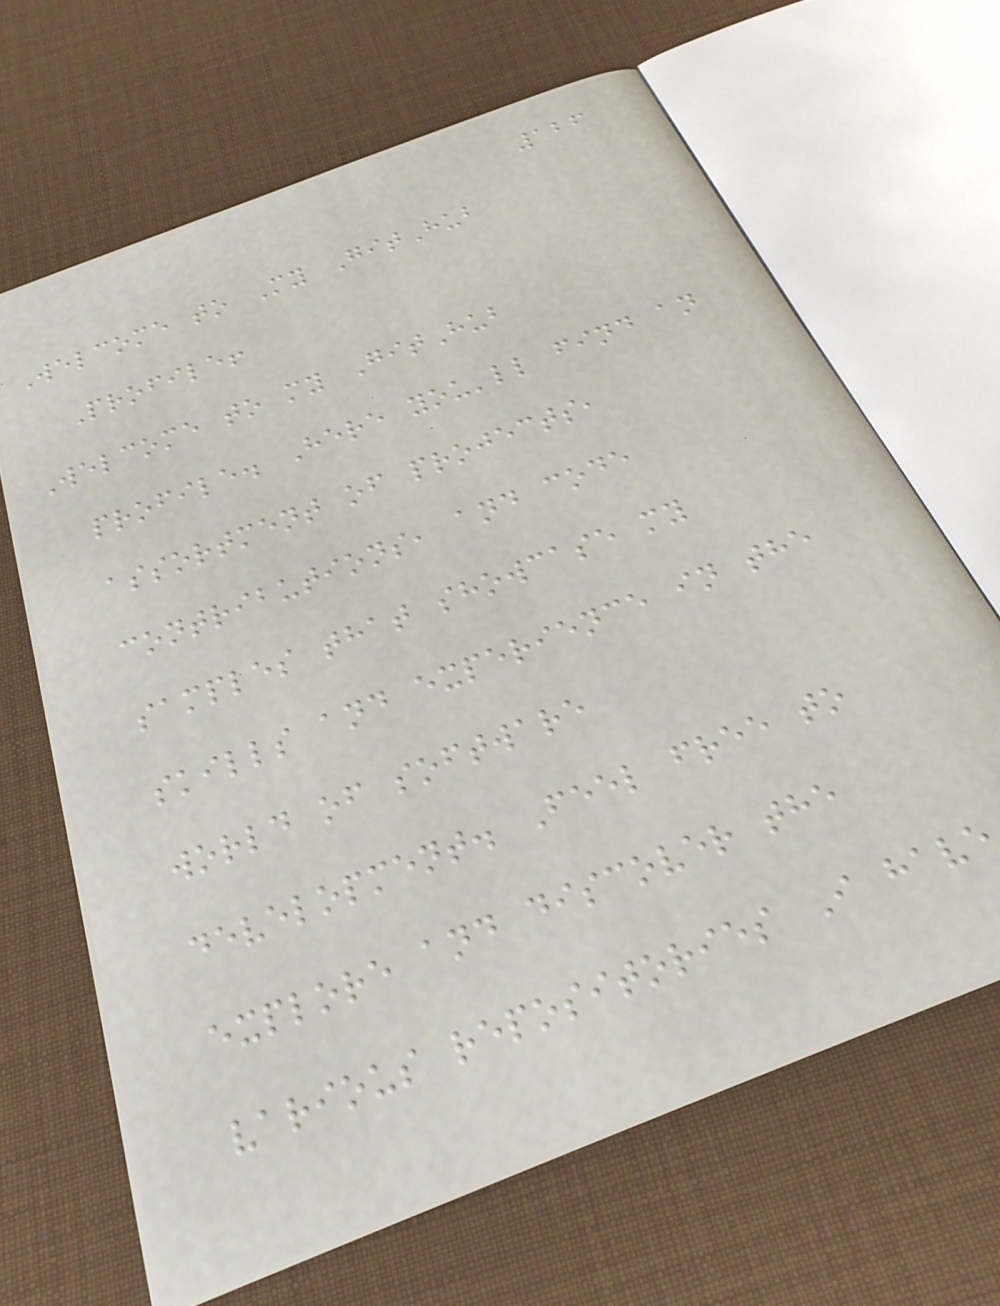126
Welcome to My GitHub
Profile!
Welcome to my GitHub
profile. Here you'll find an
assortment of projects,
contributions, and code
samples that showcase my
skills and experience in the
world of software
development. Feel free to
explore and discover the
various repositories I have
